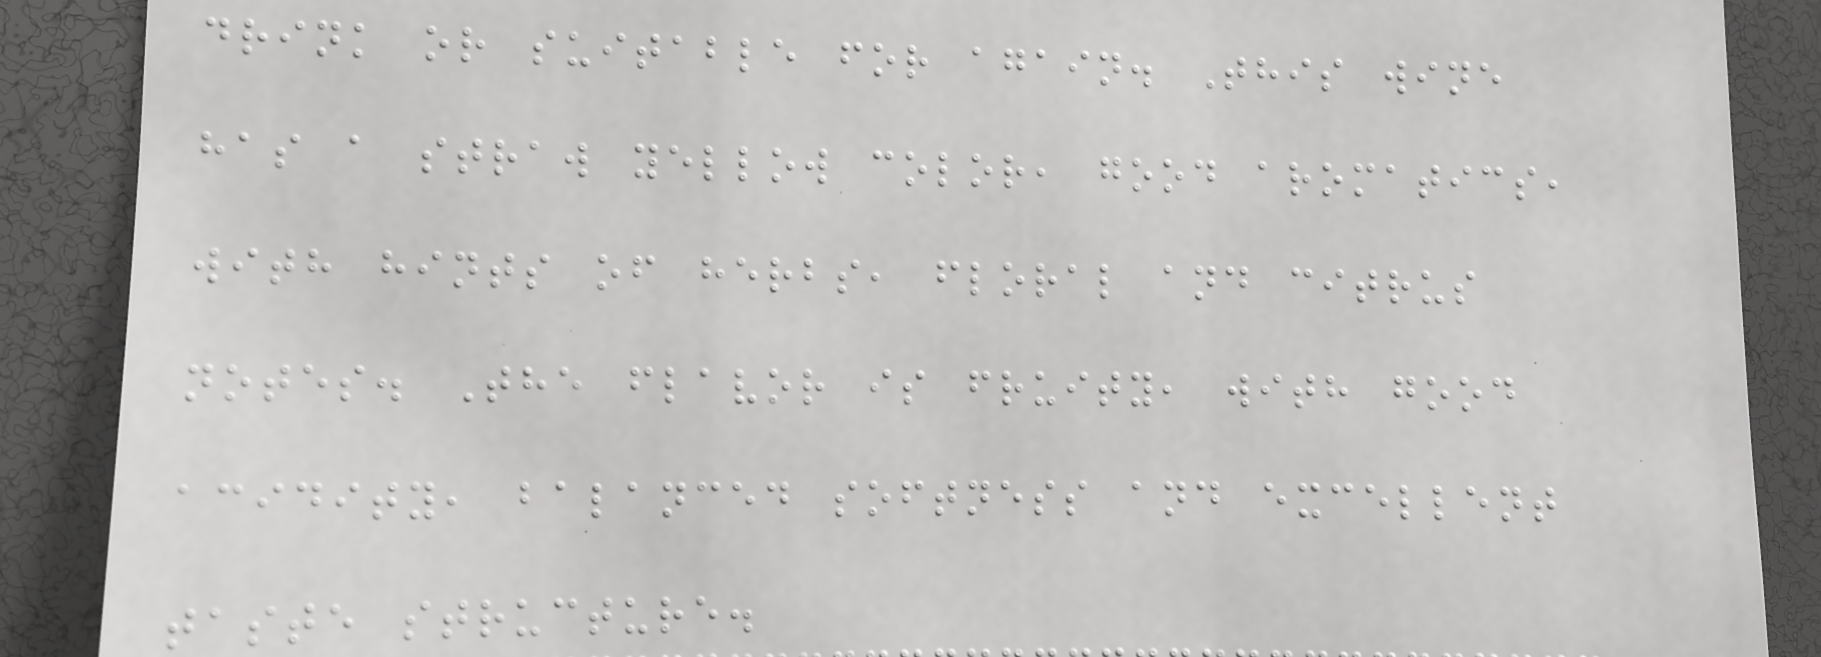drink or suitable for again. This wine
has a straw yellow color, good aromatics,
with hints of herbs, floral and citrus
notes. The flavor is fruity, with good
acidity, balanced softness and excellent
taste structure.
